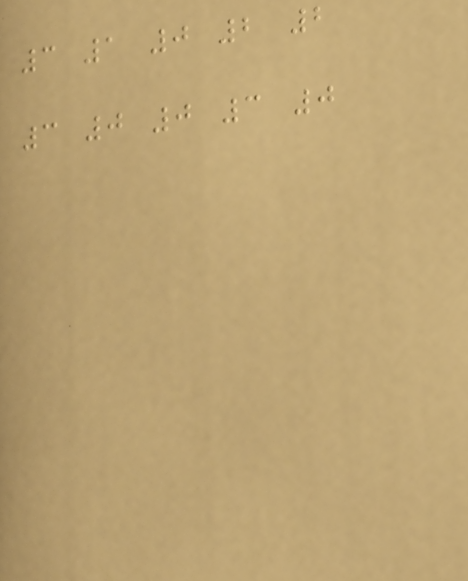3 1 0 2 2
3 0 0 3 0
